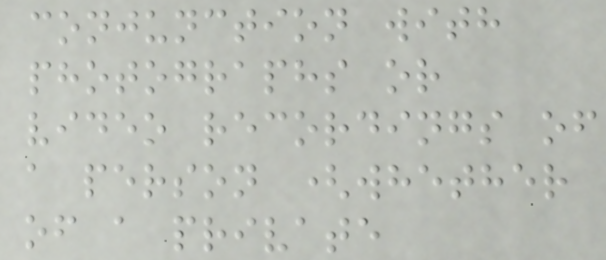conjunction with
photographs or
video recordings of
a person (whether
of a private
